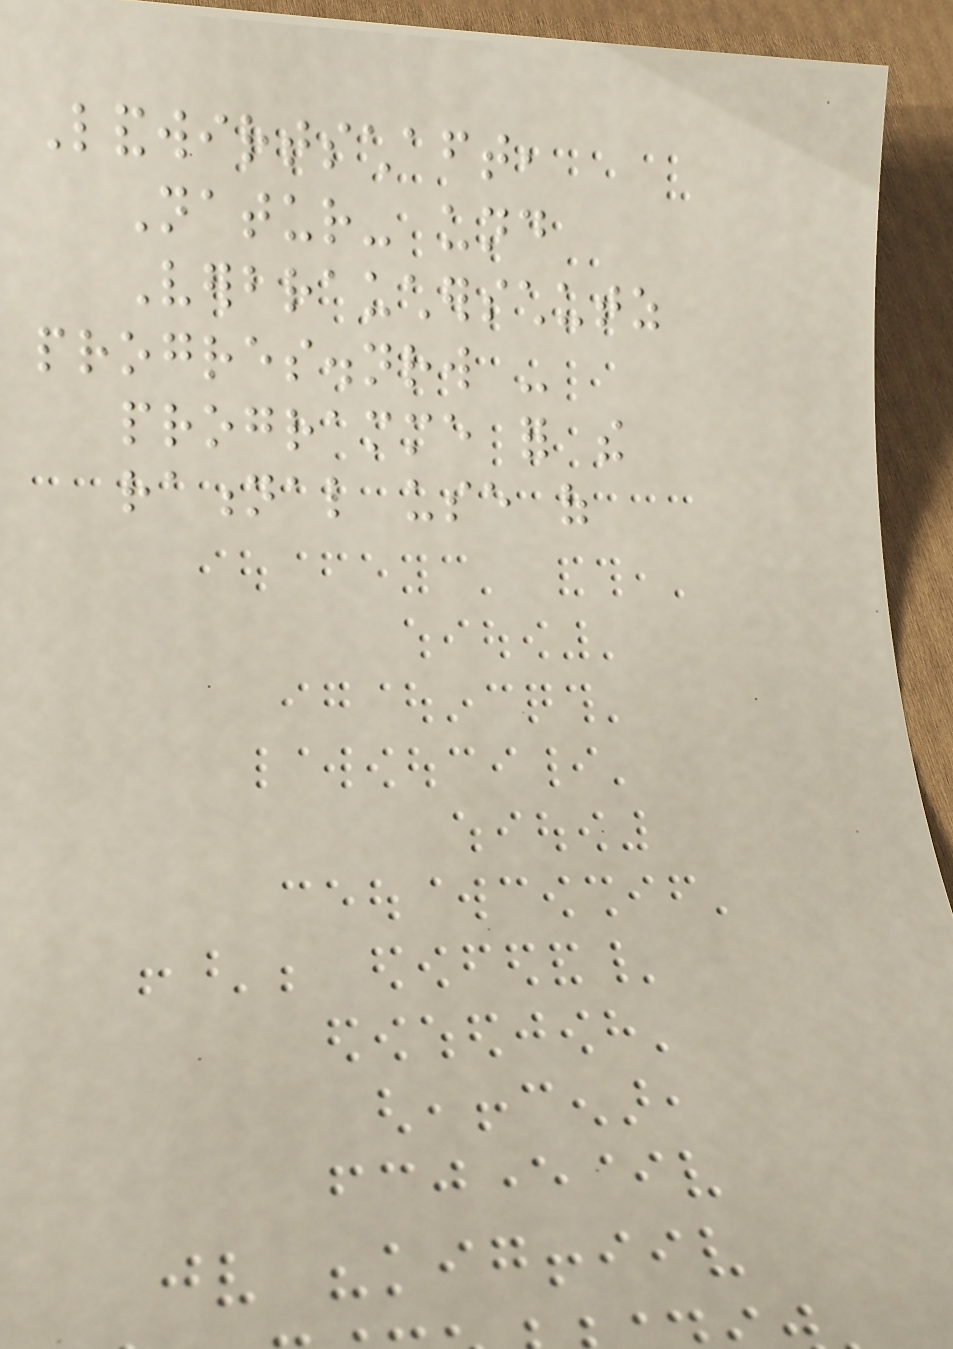Landwirtschaft,
Natur- und
Verbraucherschutz
progres.nrw -
programme for the
rational use of
